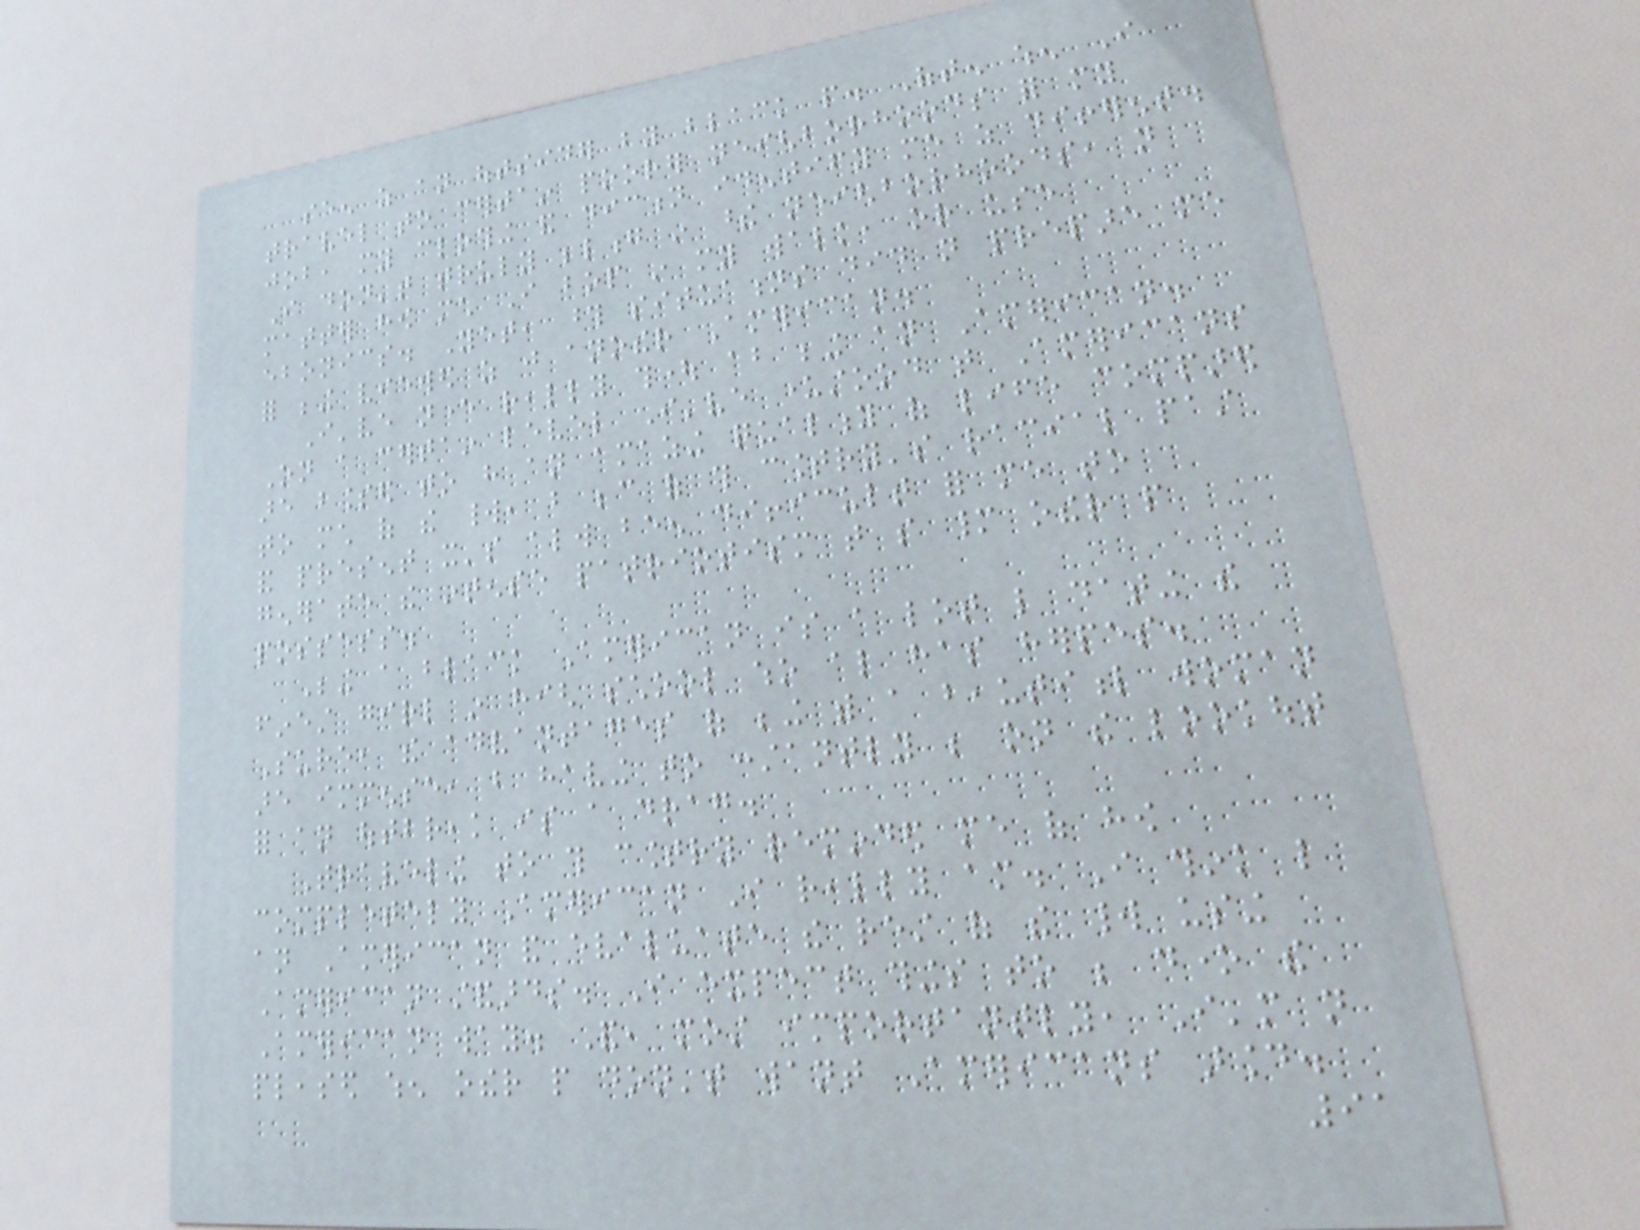seen as an outsider by black people. Often when I
travel to certain poorer neighborhoods for my
job, my clothing and diction identify me as different.
I don't truly belong in these neighborhoods, not
matter how much I bop in my walk, or use
ebonics. Yet, those situations did not prepare me
for being viewed as just another American.
I've never really thought about being an American.
On a certain level I've understood that Americans
are blessed to have an amazing quality of life compared
to much of the world, but because of this country's racial past
and present it's always been difficult for me to
generate the intense patriotism that so many other people
possess.
Being a black American is a lot like dating the
finest girl in high school who also has herpes.
Sure, the advantages of being with a beautiful woman
are immense, but having to constantly be on the lookout
for an outbreak is a drag.
Traveling to this country reminded me of how
completely American I really am. I think like
an American and evaluate the rest of the world using
American standards. I expect things to be done the
American way. And, most importantly, I'm not
pleased when other people don't want Americans around.
91
